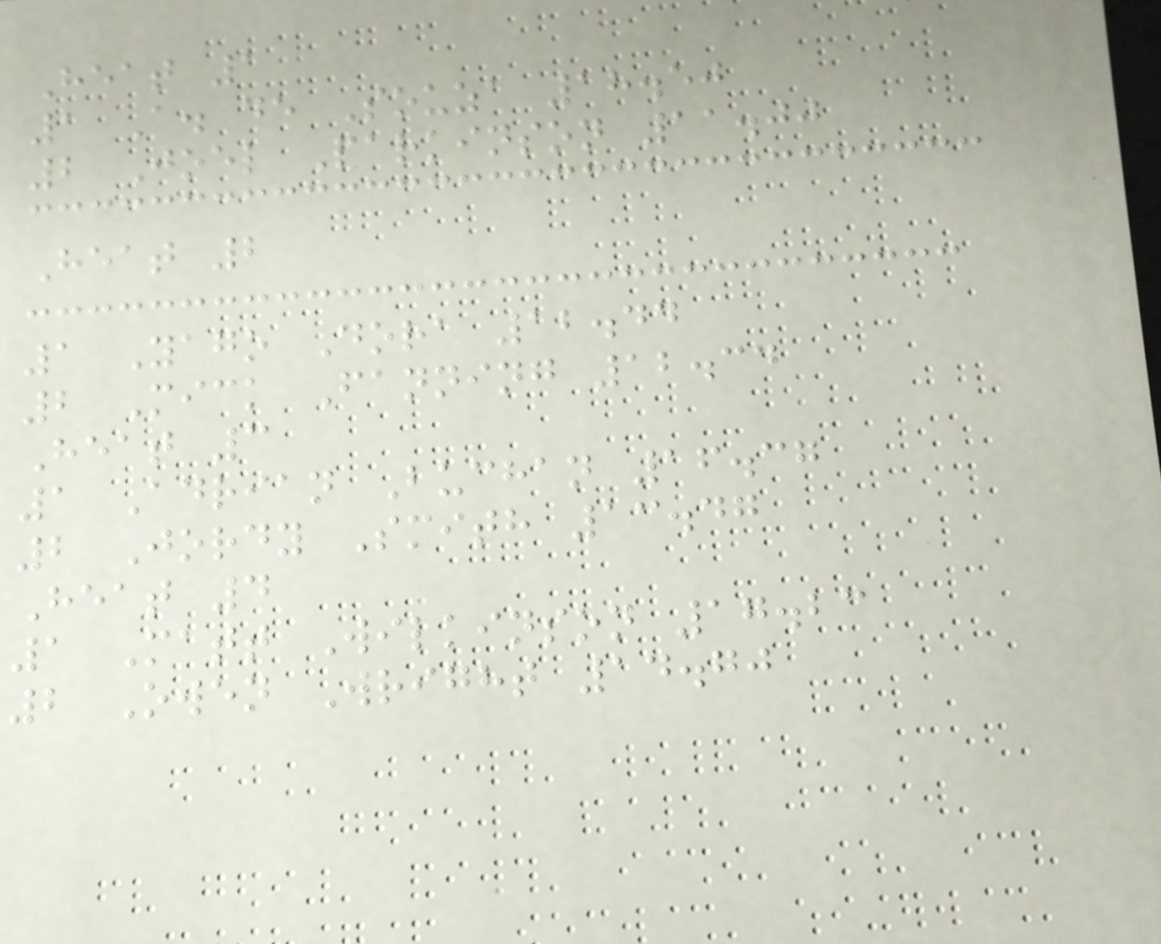Heat 1
1 A. de Souza 18.50
2 Joel Parkinson 11.00
Heat 2
1 Yago Dora 12.44
2 Mick Fanning 12.34
Heat 3
1 Adrian Buchan 16.37
2 Jordy Smith 13.47
Heat 4
1 Matt Wilkinson 17.23
2 Owen Wright 14.70
